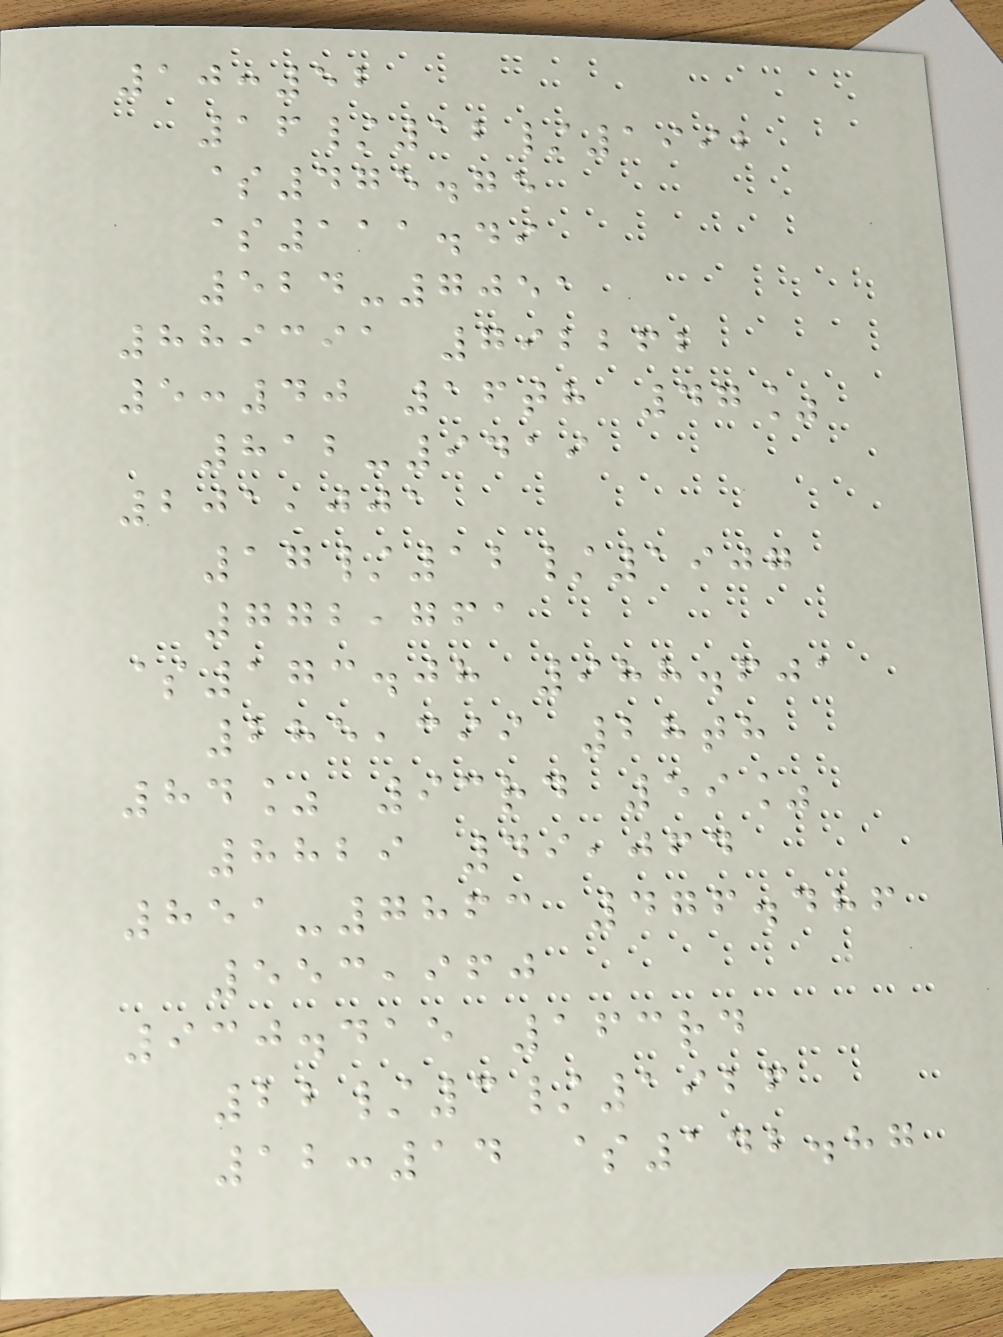10:52
16/12/1992
$475.75
$111.49
524-7051
889391 792262
5:40 16th 47%
812-9419
201,001
17/12/1907
772,761
$173.08 988.601
285,399 28th
84% 93rd 59%
8829 49,064
851-7863 476.486
553,960
930.415 163rd
22/3/1926
12:14 $142.87
